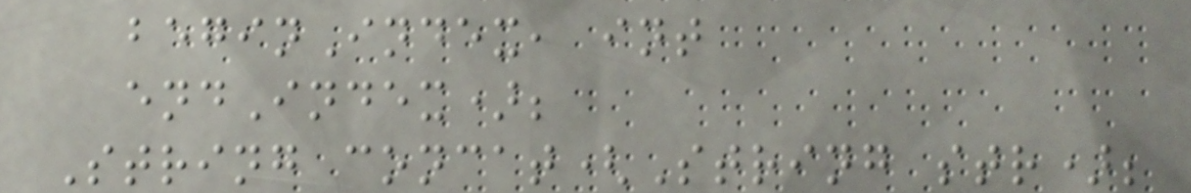beginIndex, int
endIndex);
String concat(String str);
